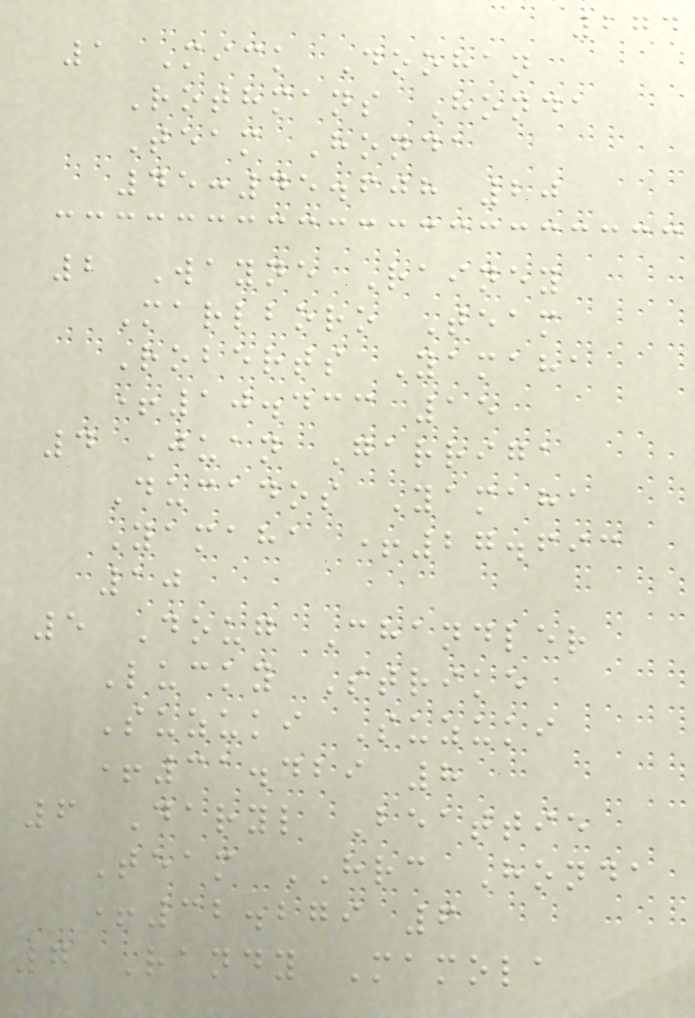274
1 Mick Doohan
Rothmans Honda
Team Honda
45:45.608 20
2 Wayne Rainey
Marlboro Team
Roberts Yamaha
+10.433 15
4 Juan Garriga
Ducados Yamaha
Yamaha +27.693
10
5 Doug Chandler
Lucky Strike
Suzuki Suzuki
+31.429 8
6 Daryl Beattie
Team HRC Honda
+32.279 6
7 Randy Mamola
